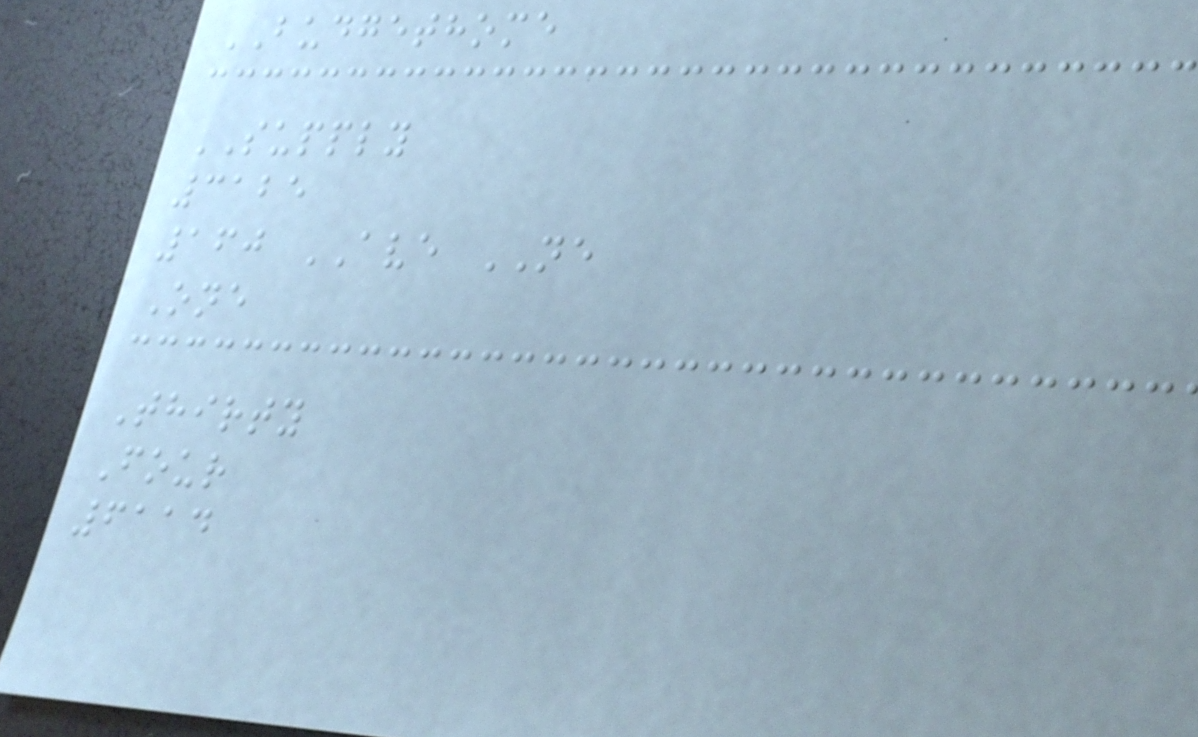BUDGETHOME
SUPPLY
3125
160 AVE NE
One
Thirty
Four
6114
